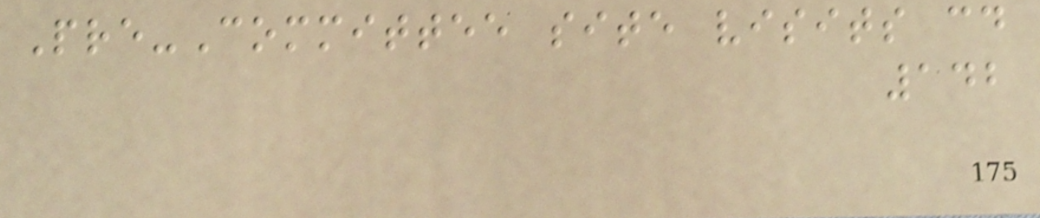Pre-Committee site visits could
142
